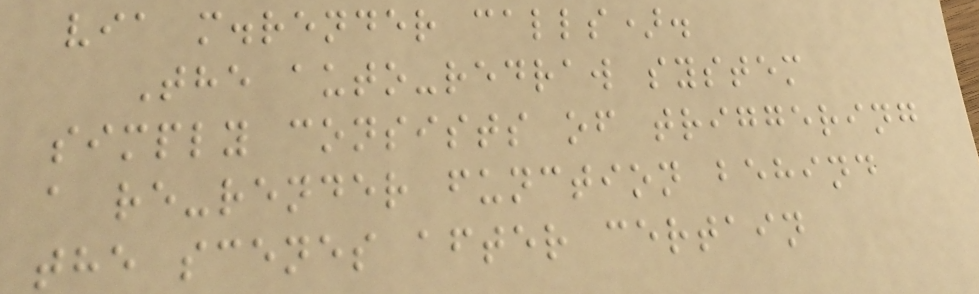via m.render calls).
The auto-redraw system
simply consists of triggering
a re-render function behind
the scenes after certain
